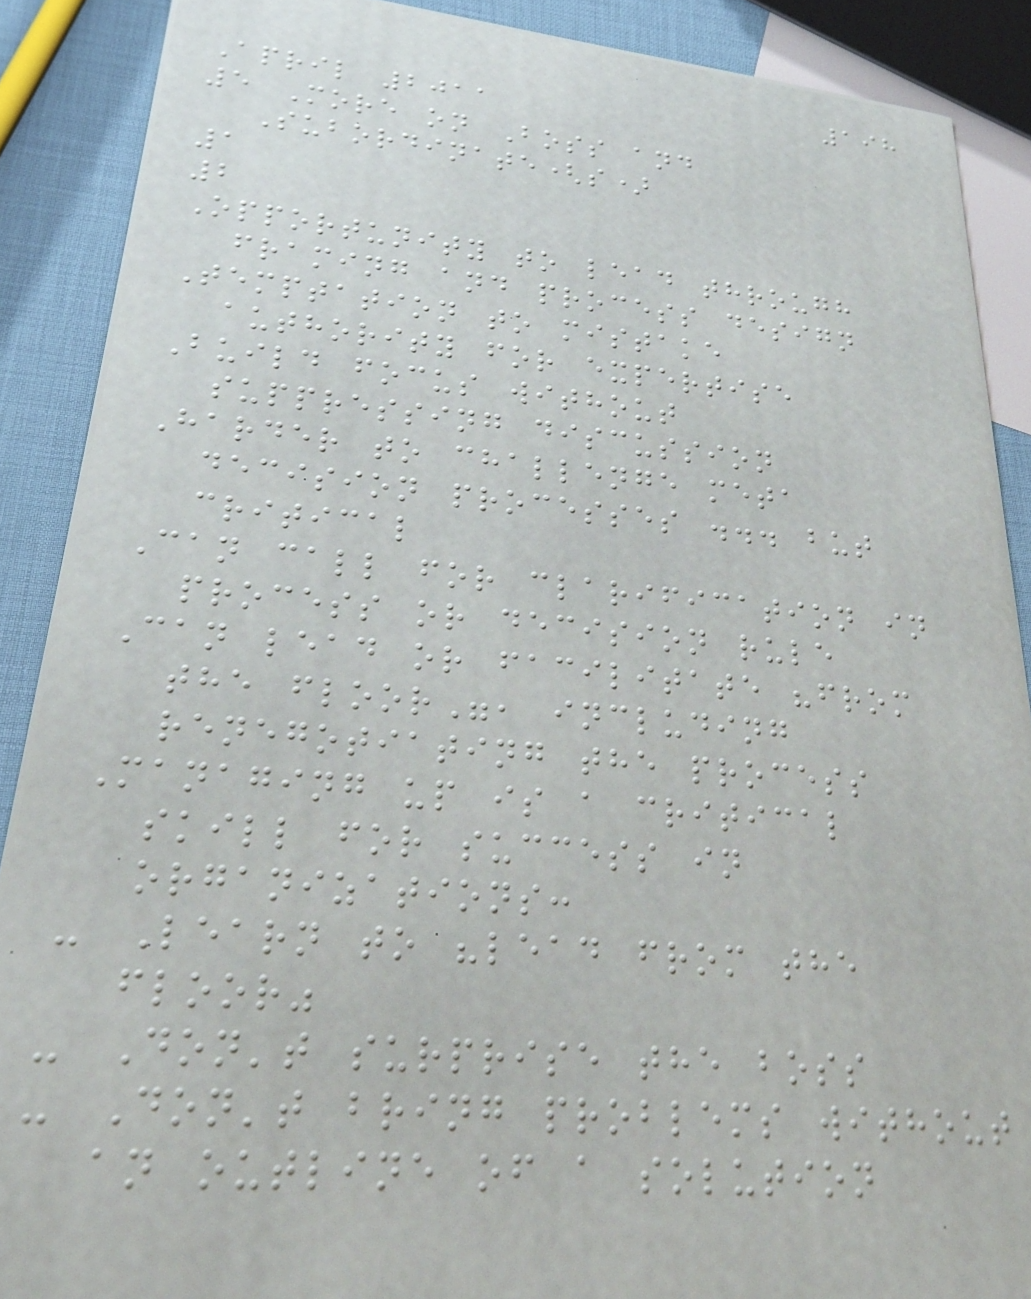198
April 2011
5 More on Boss and
Subordinate(s)
1
2
Opportunity to lead through
framing and process design
Temptation to mistake
authority for expertise
Build focus without
suppressing discussion
Harder to challenge meta
decision processes ... but
critical
Can call for clarification in
process or decision rule
Can lead or facilitate "from
the floor", including
renegotiating the process
Managing up is a critical
skill for success in
organizations:
- Learn to "lead from the
floor"
- Don't surprise the boss
- Don't bring problems without
an outline of a solution
